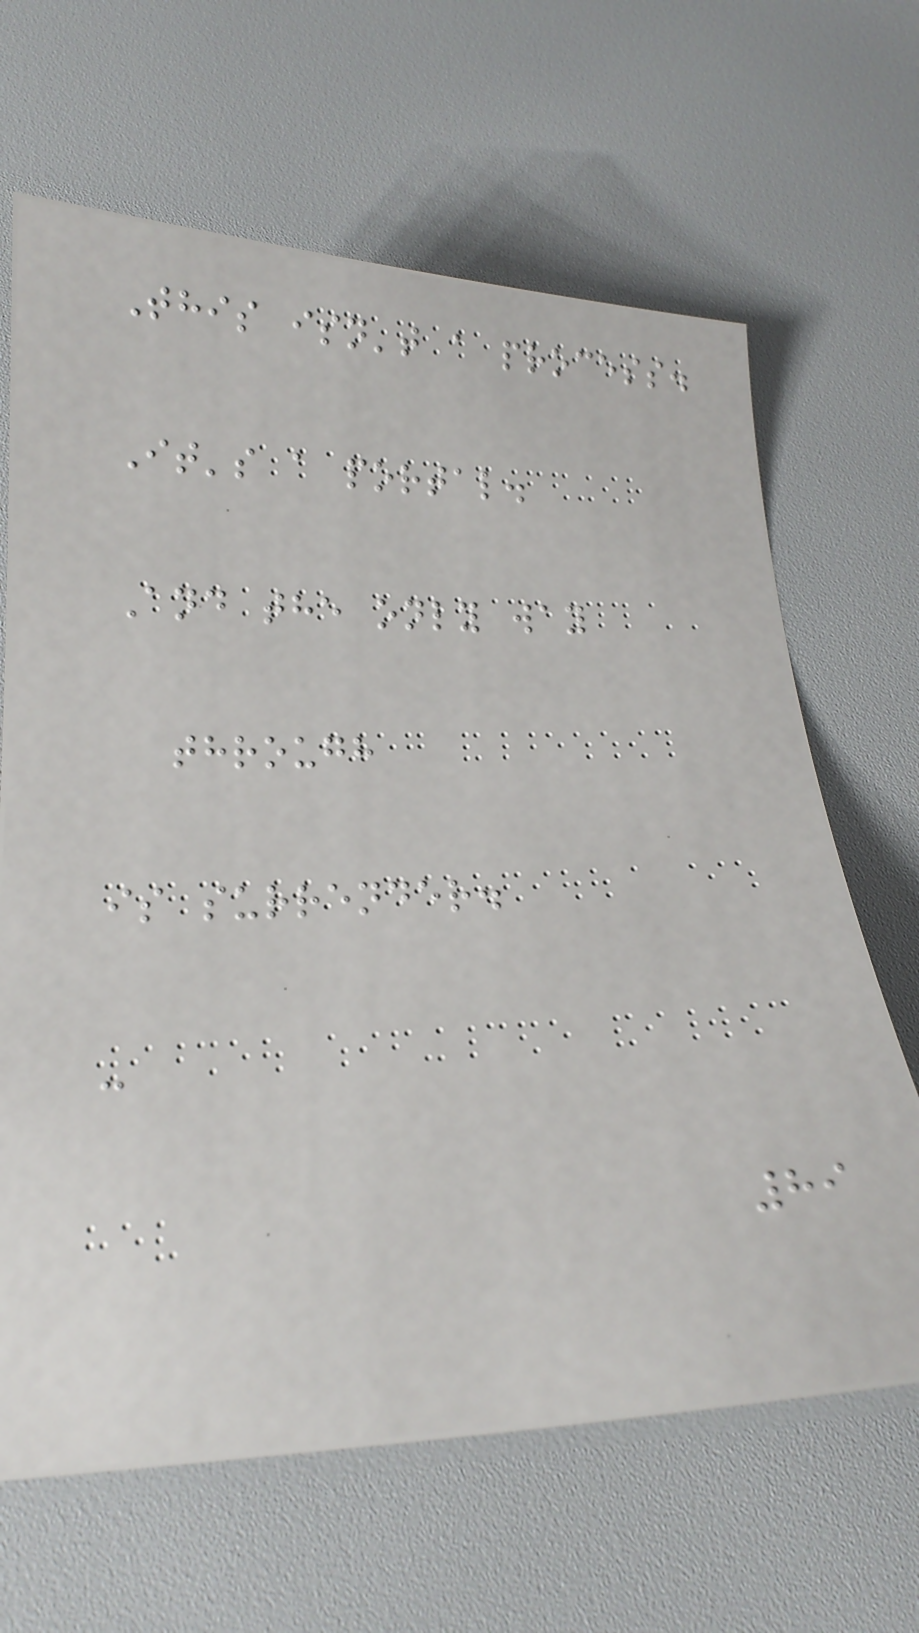This isn't a process.
It's a portal.
And the only way
through
is surrender.
-
89
